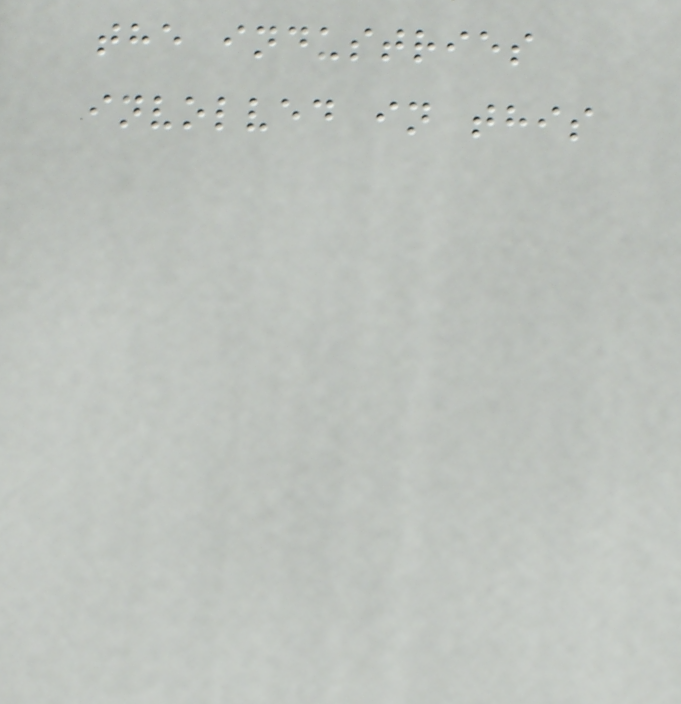the industries
involved in this
